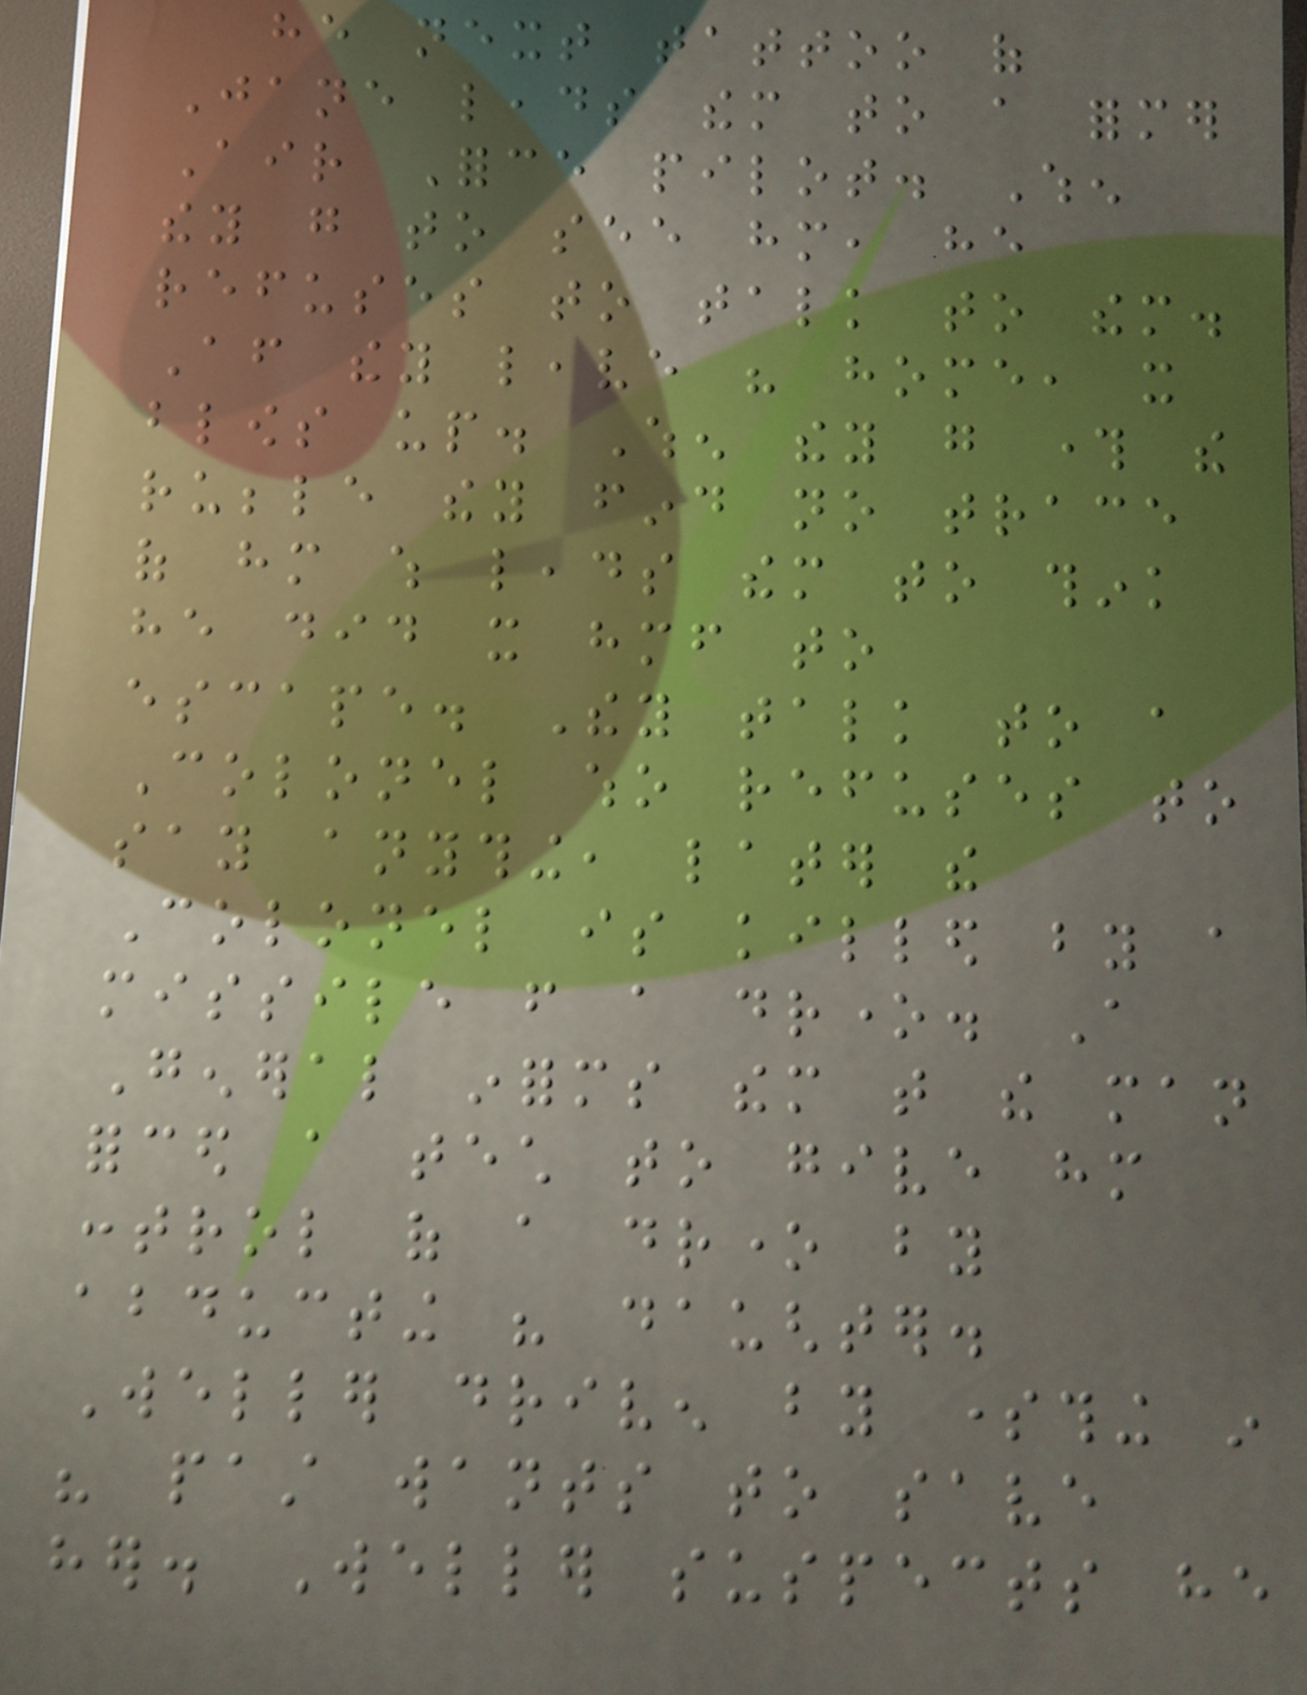he next tattoo of
Jane leads them to a former
Air Force pilot. When
they go to see him, he
refuses to talk to them.
After they leave his home, it
blows up. When they go through the
rubble they find no trace
of him which leads them to think
he did it himself to
escape. They talk to a
Colonel who refuses to
say anything, later the
Colonel is killed by a
missile from a drone. A
General informs them that the man
forced a tech to give him
control of a drone by
abducting his daughter.
Weller driven by something in
his past wants to save
her. Weller suspects he
